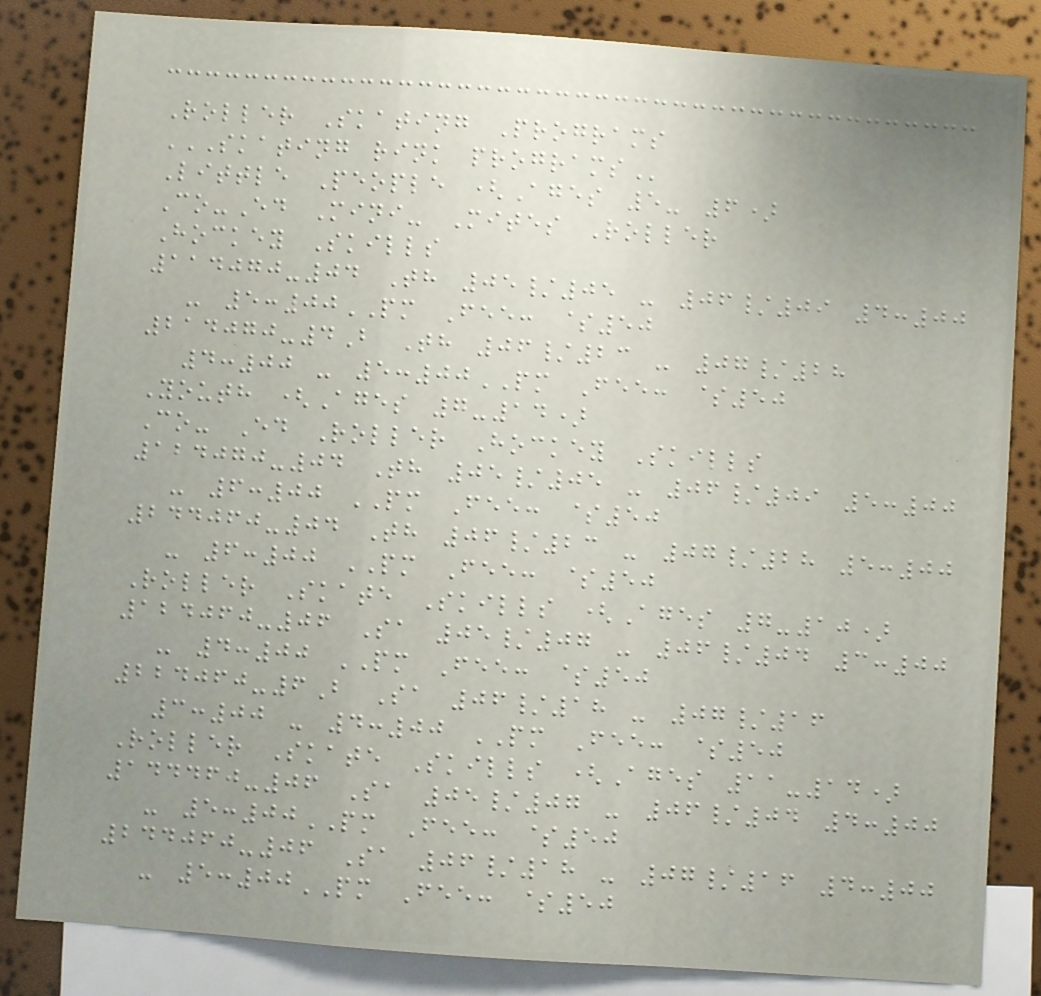Roller Skating Programs
SKATING RINK PROGRAMS
Little People (Ages 5- 6)
Co-Ed Mini- Mites Roller
Hockey Skills
114070-04 Th 05/05 - 06/09 4:00
- 5:00PM Fee: $50
214070-4B Th 06/23 - 07/28
4:00 - 5:00PM Fee: $50
Youth (Ages 7-14)
Co- Ed Roller Hockey Skills
124070-04 Th 05/05 - 06/09 5:00
- 6:00 PM Fee: $50
244060-04 Th 06/23 - 07/28 5:00
- 6:00 PM Fee: $50
Roller Skate Skills (Ages 7-10)
124060-06 Sa 05/07 - 06/04 3:00
- 4:00 PM Fee: $50
224060-6B Sa 06/18 - 07/16
3:00 - 4:00 PM Fee: $50
Roller Skate Skills (Ages 11-14)
144460-06 Sa 05/07 - 06/04 4:00
- 5:00PM Fee: $50
244060-06 Sa 06/18 - 07/16 4:00
- 5:00PM Fee: $50
